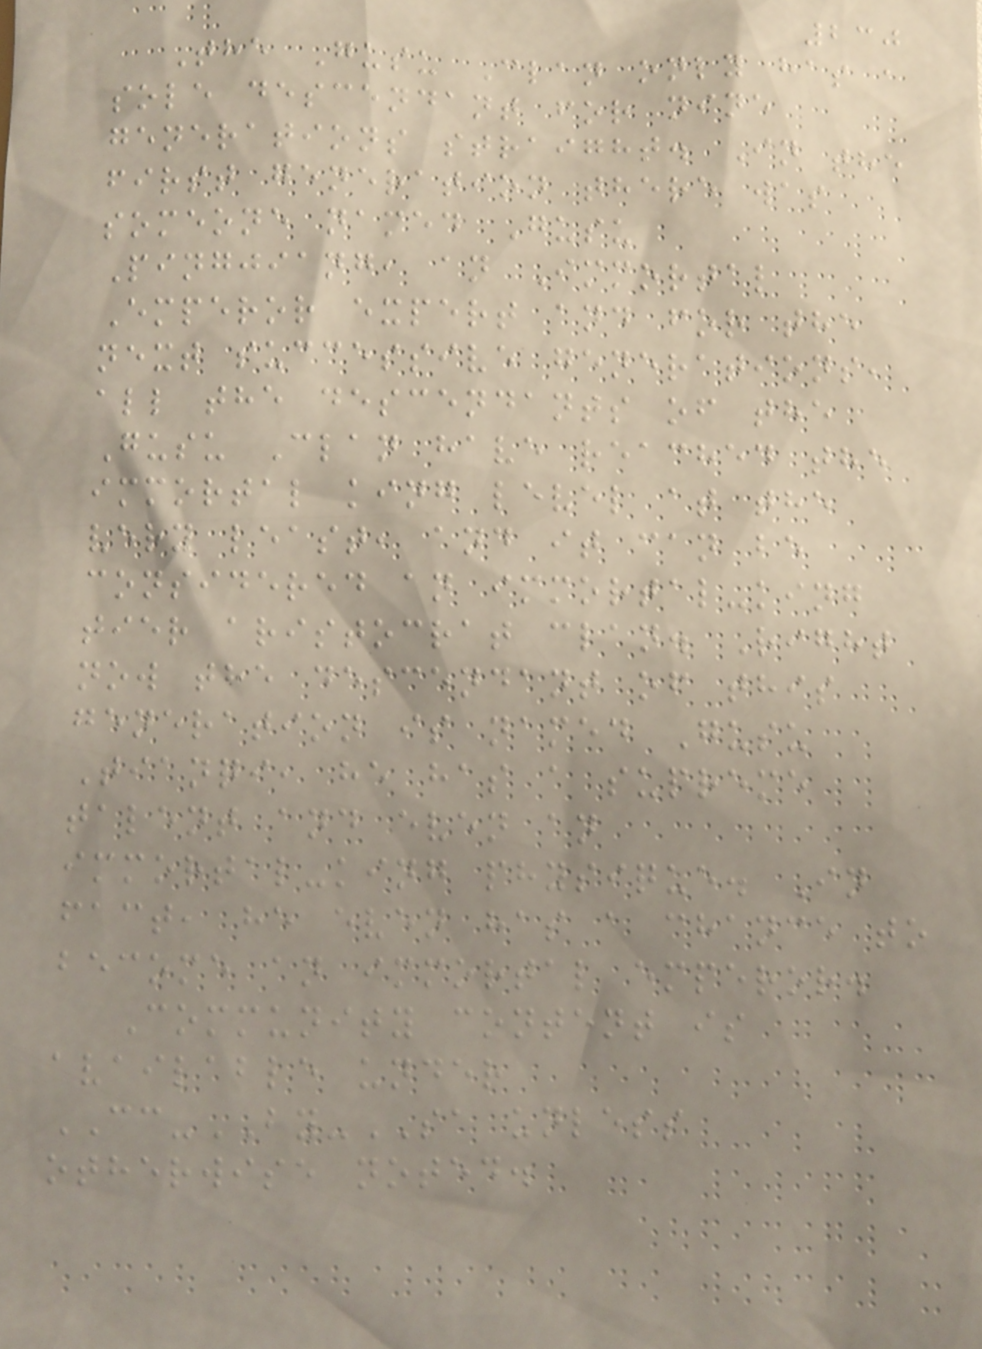230
The Gusu Clan only has a
sole descendant for nine
generations straight. In the
first generation there was
someone named Gusu
Pingjiang, an Immortal
Emperor expert and for the
next successive generations,
all the descendants of the
Gusu Clan have reached the
immortal king level at the
very least, and it can be
considered an immortal-king
tier aristocrat clan. Right
now the descendant of this
generation is named Gusu
Tianqi, he has a supreme
talent and even an
immortal-king physique. In
fact, he even has a chance to
become an immortal emperor.
Community content is
available under
CC-BY-SA unless
otherwise noted.
